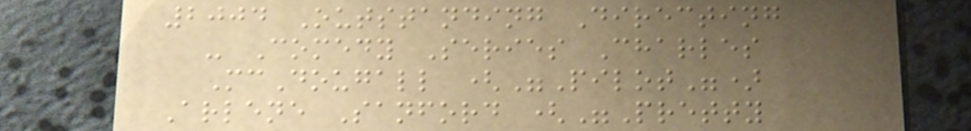2004 Outstanding Directing
- Comedy Series Charles
McDougall ("Pilot")
Arlene Sanford ("Pretty
